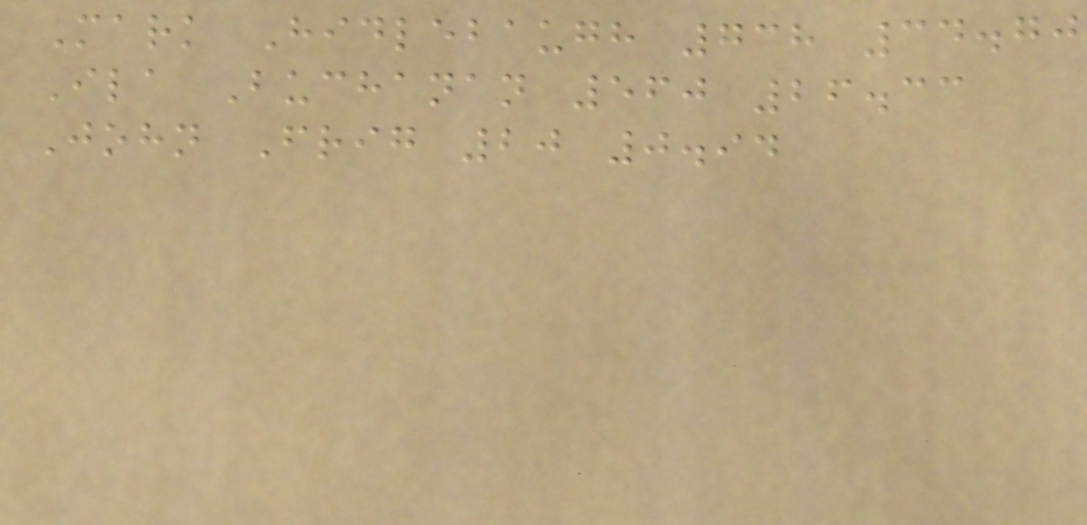Mark Hidlebaugh 738 34.70
Ila Buchanan 560 26.33
John Frig 20 0.94
